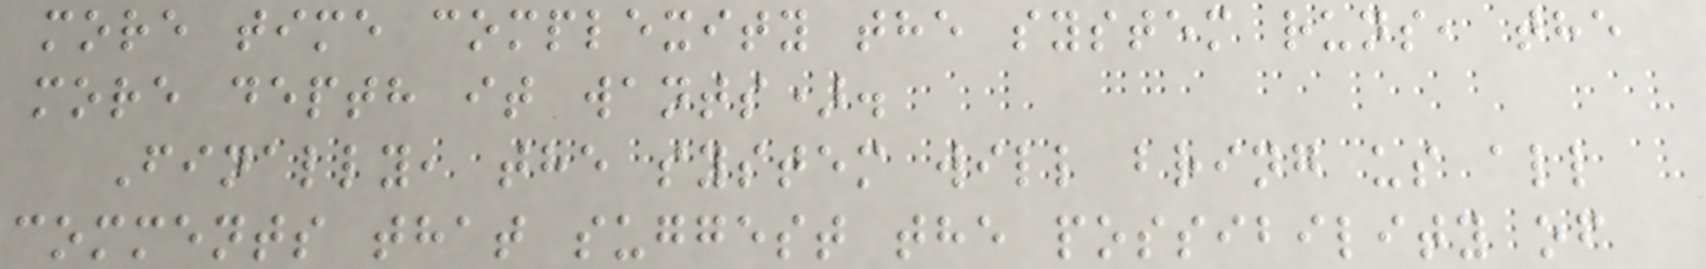more time complexity the system runs, the
more depth it wants).
Finally, the system will bring us all
comments that suggest the possibility of
